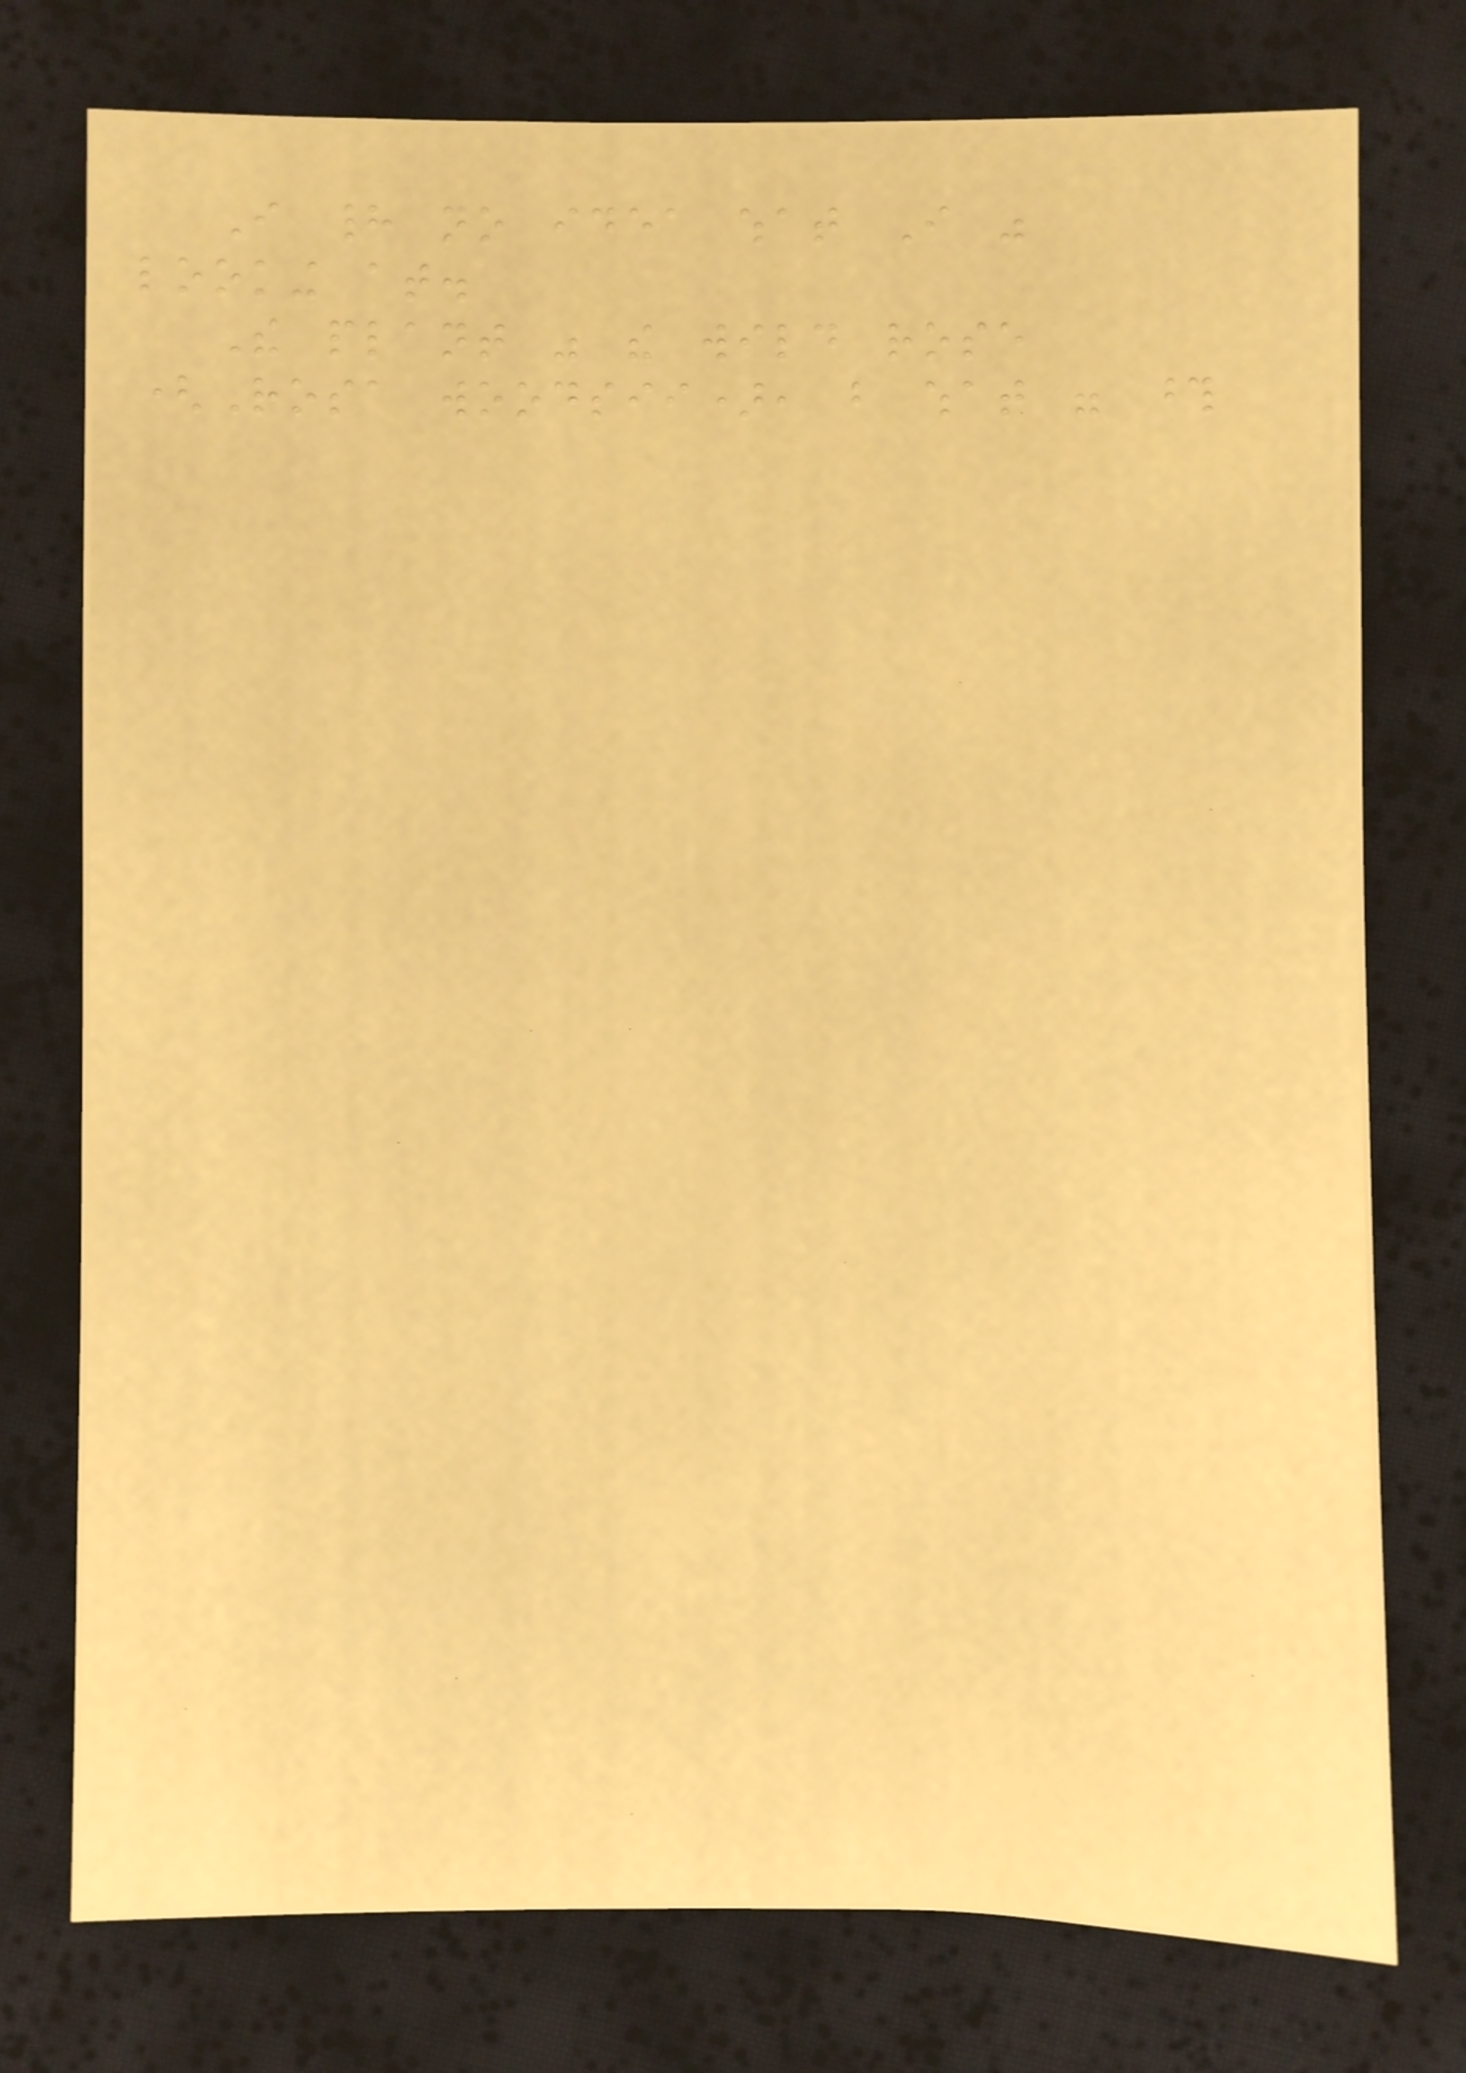I had no idea what I was
looking at.
The plant was the wild rose
(Rosa woodsii), but what were those
